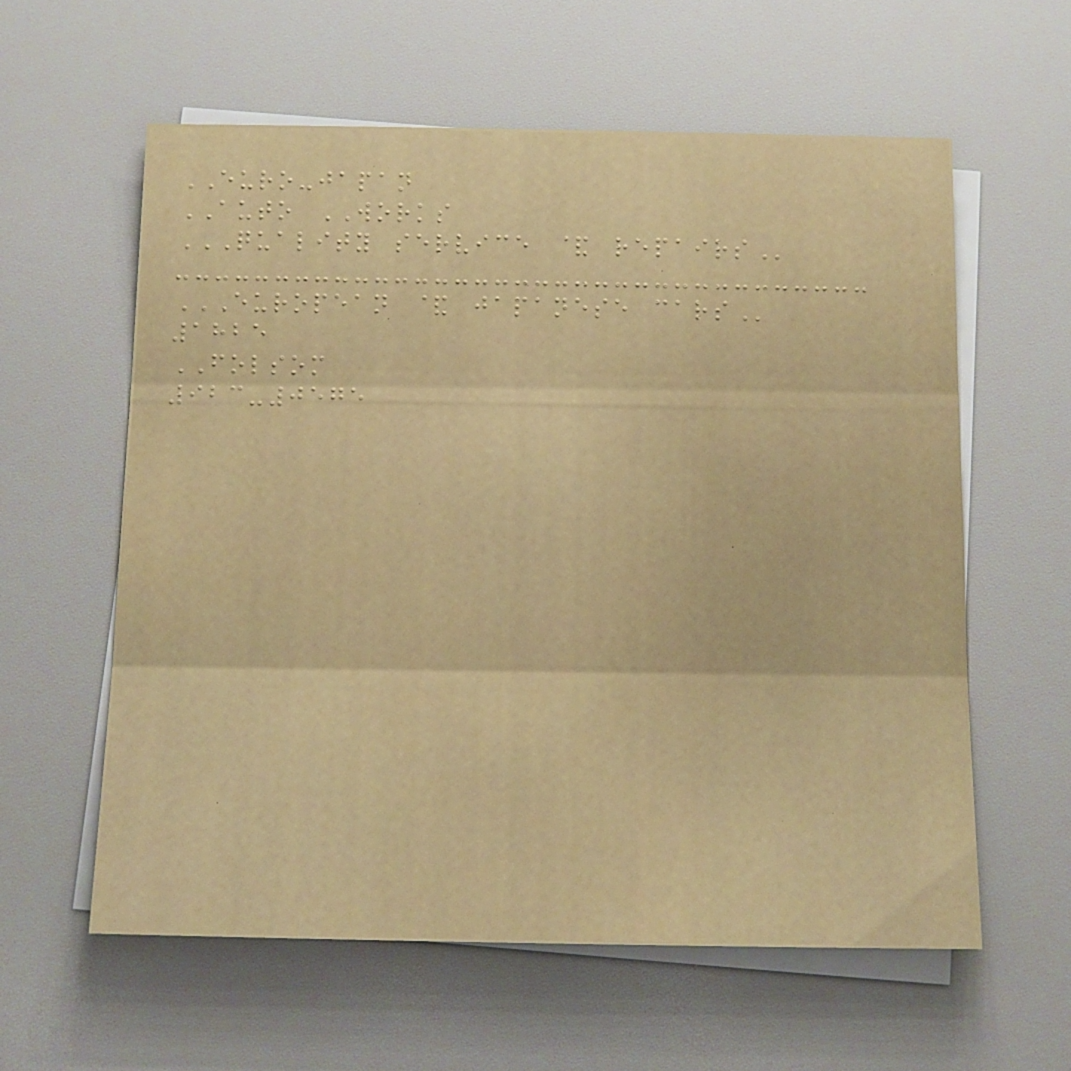EURO-japan
AUTO WORKS
QUALITY SERVICE & REPAIRS
EUROPEAN & JAPANESE CARS
1825
FOLSOM
923-0575
